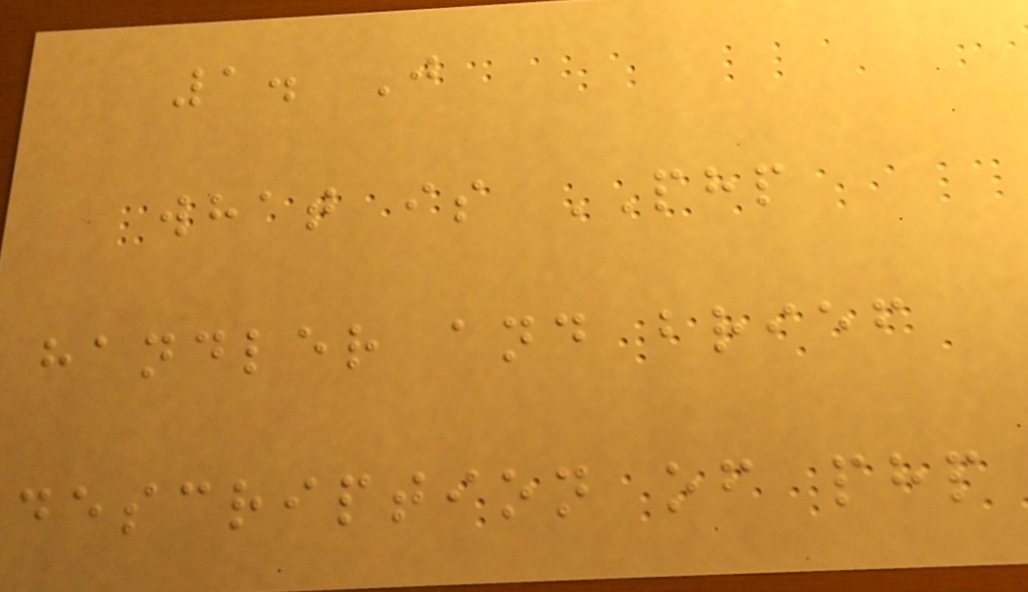1. J
what is PHP
handler and brief
description of php
